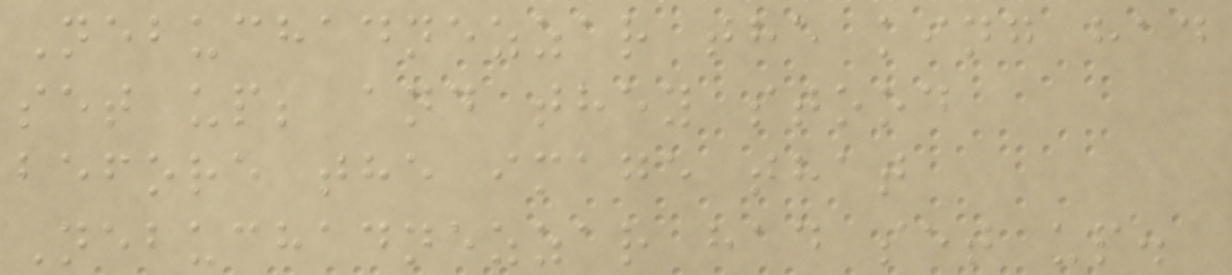Nebuchadnezzar the king had
set up; and they stood
before the image that
Nebuchadnezzar had set up.
